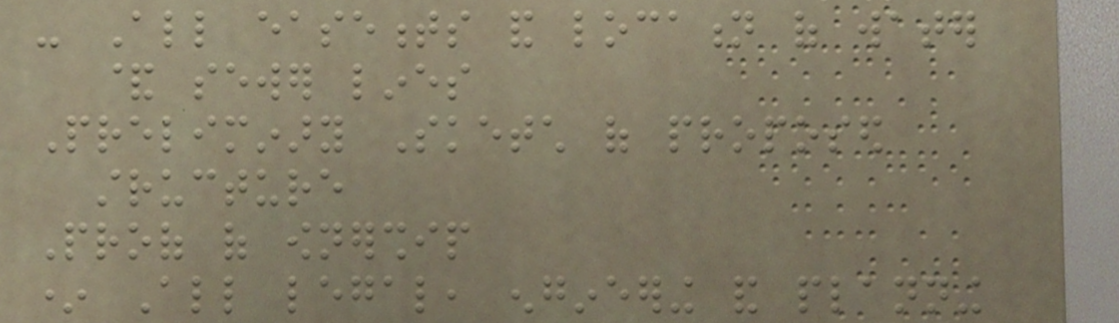- All easements and location of water
& sewer lines
Preliminary Sketch of proposed
structure
Proof of ownership
* All legal, engineering and planning
